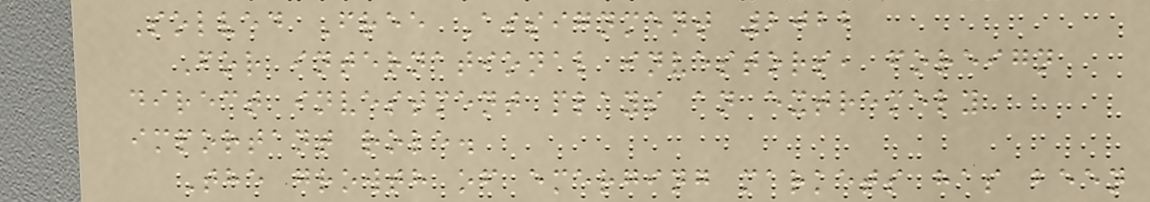Solved Free Assignment 2022
For international investors, foreign
direct investment plays an extremely
important role.
The growth of emerging markets has been
